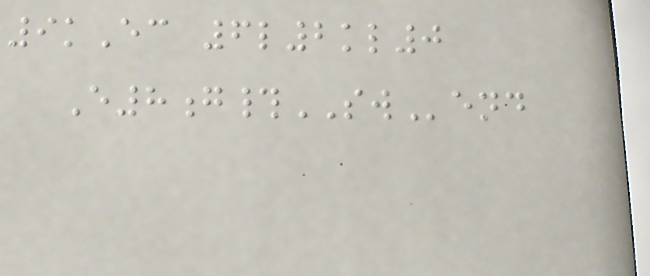9kEc 6l2kl0
E8g#SWend
